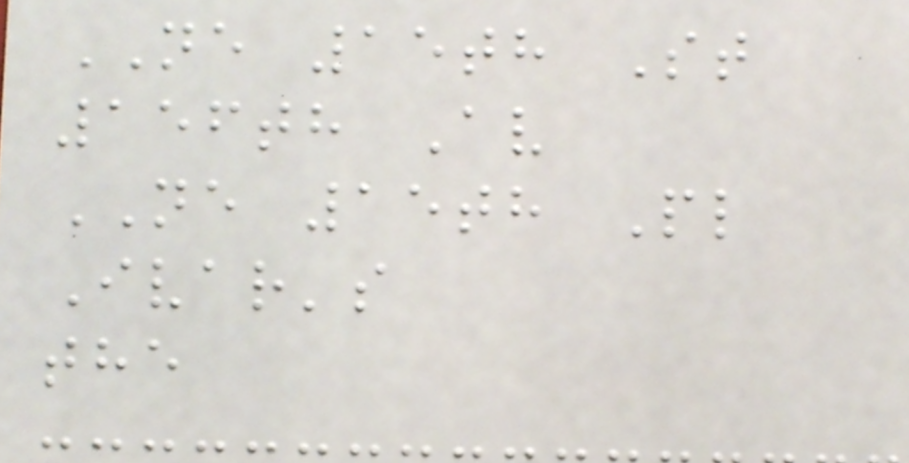NE 15th St
156th Av
NE 15th Pl
Ivar's
the
